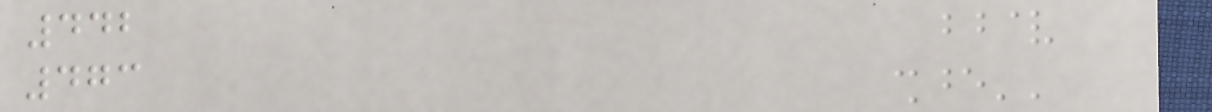442
473
